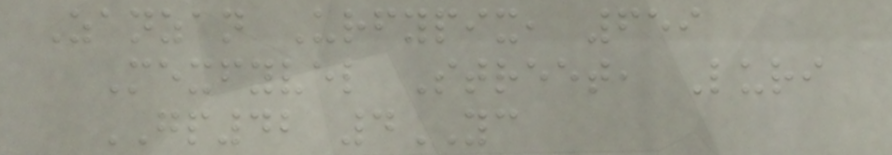Zanzan Urfypix, 659
Mexfyvel Street, Luri
GP42 4YC
